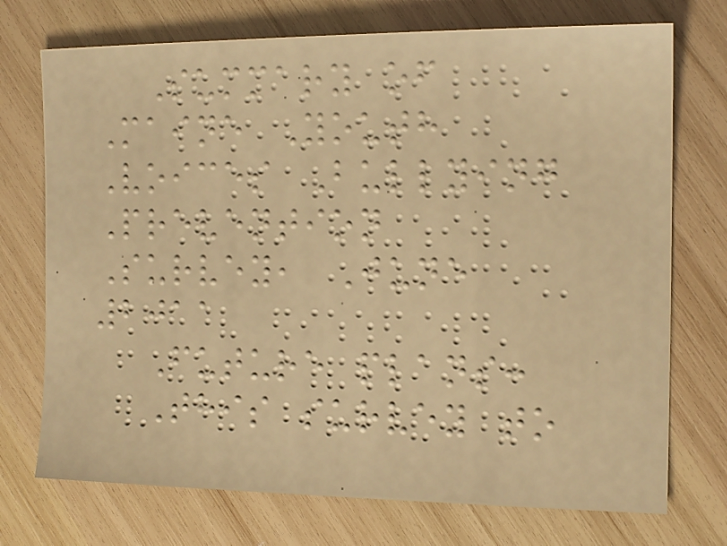Summary of
Maine Youth
Voices Bullying
Prevention
Survey, June
2011
Future plans:
This survey to
